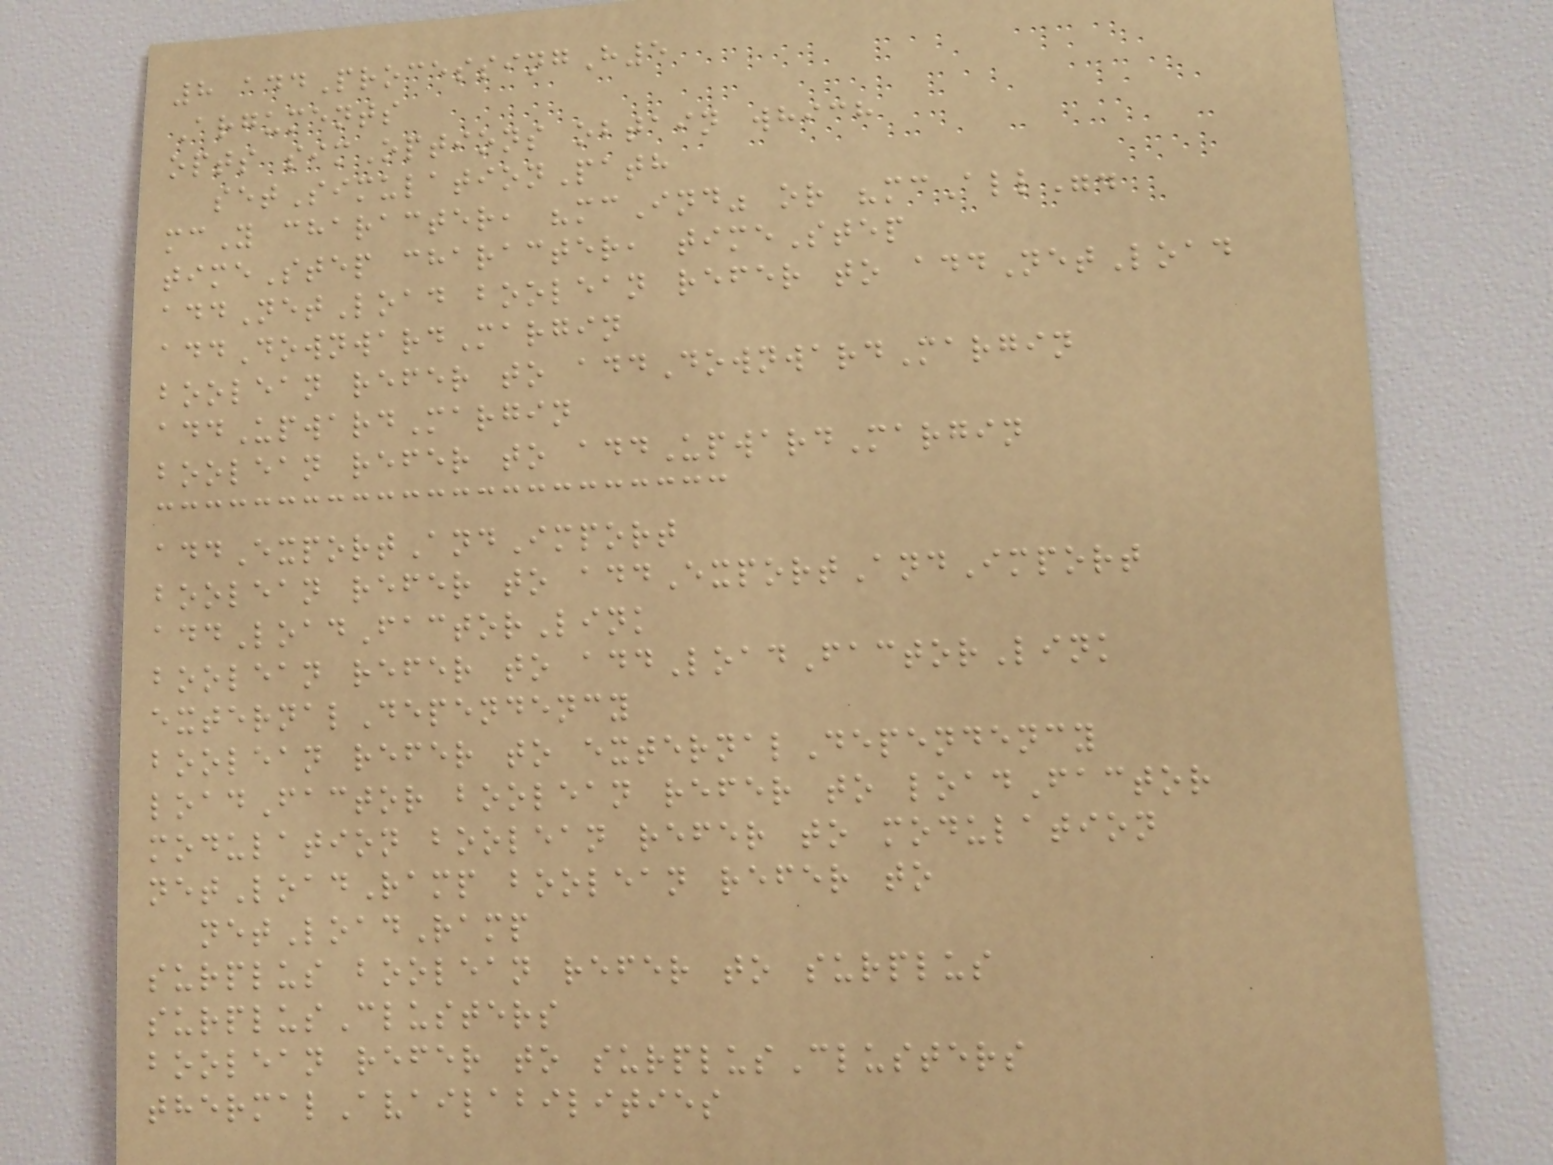8 addProcessingH5
Arguments
opts simOptions obtain which
setSimulationPath
mcY character, "mcInd" or "mcAll".
timeStep character, timeStep
addNetLoad boolean refer to addNetLoad
addDownwardMargin
boolean refer to addDownwardMargin
addUpwardMargin
boolean refer to addUpwardMargin
addExportAndImport
boolean refer to addExportAndImport
addLoadFactorLink
boolean refer to addLoadFactorLink
externalDependency
boolean refer to externalDependency
loadFactor boolean refer to loadFactor
modulation boolean refer to modulation
netLoadRamp boolean refer to
netLoadRamp
surplus boolean refer to surplus
surplusClusters
boolean refer to surplusClusters
thermalAvailabilities
